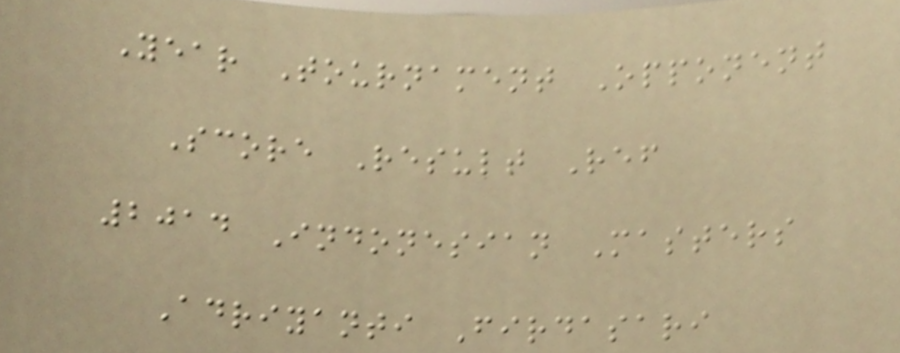Year Tournament Opponent
Score Result Ref
2014 Indonesian Masters
Adriyanti Firdasari
